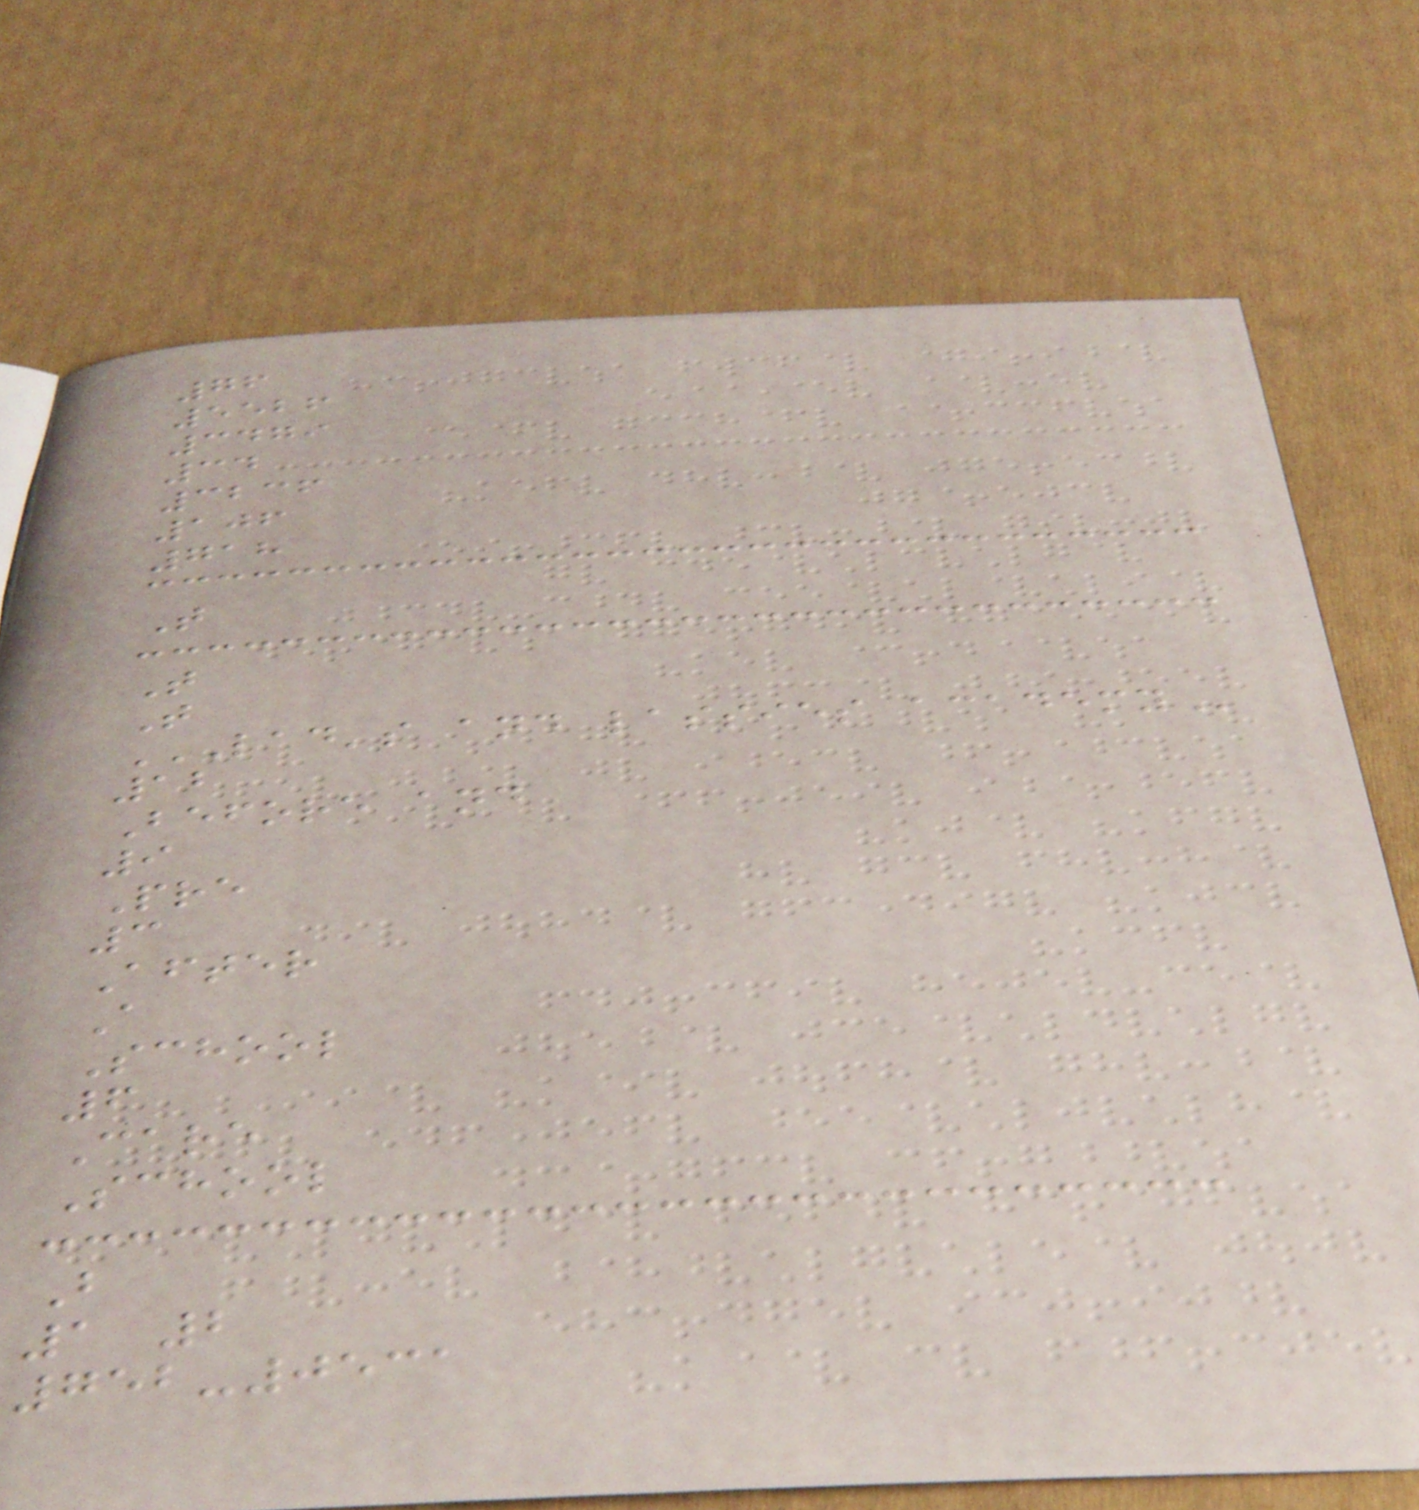76
5526
3479
34
3236
106
718
T
T
T
LAD'S AND LASSIES ACADEMY
12
Before and
9
Pre
3
After
A
School
6
Care
School
B
1 2
752-0531
